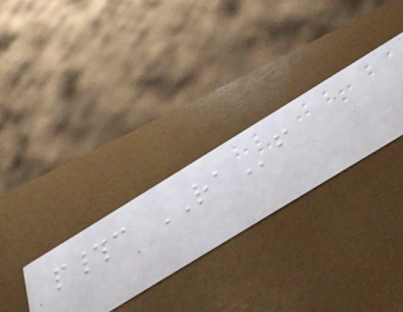p#c RAf
